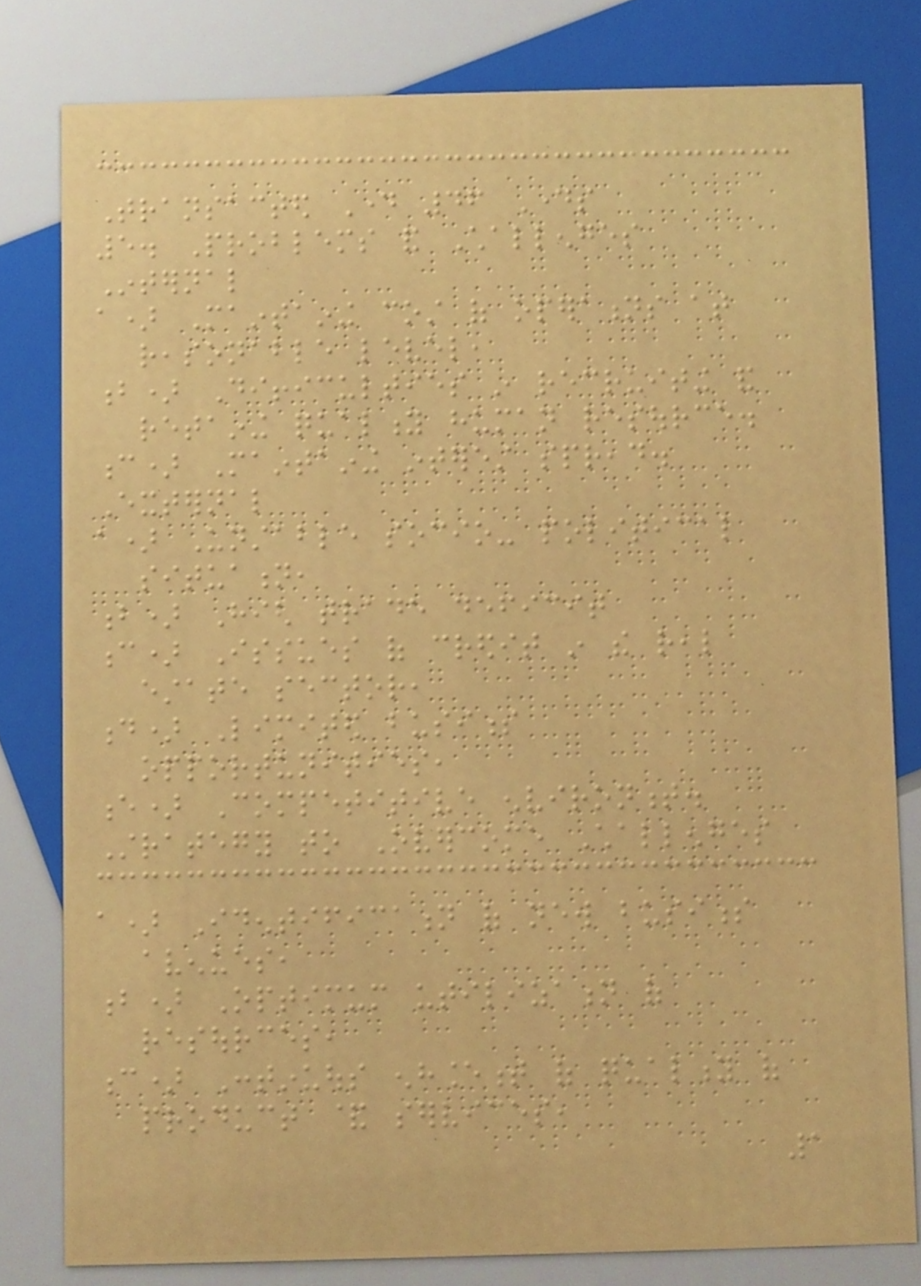Transacted Day 46 Days
5. Problems and Challenges
Internal
a) Maintaining cost of operations at
reasonable level,
b) Difficulties in recruiting and
retaining quality human resource.
c) Maintaining interest spread.
External
a) Unstable socio- political
situation,
b) High trade deficit
c) Issues of credit in the real
estate sector,
d) Limited business
opportunities,
e) Competitive environment.
Strategy to Overcome Challenges
a) Identification of new business
avenues,
b) Optimum utilization of
resources,
c) Continuous enhancement of quality of
product & services,
1
